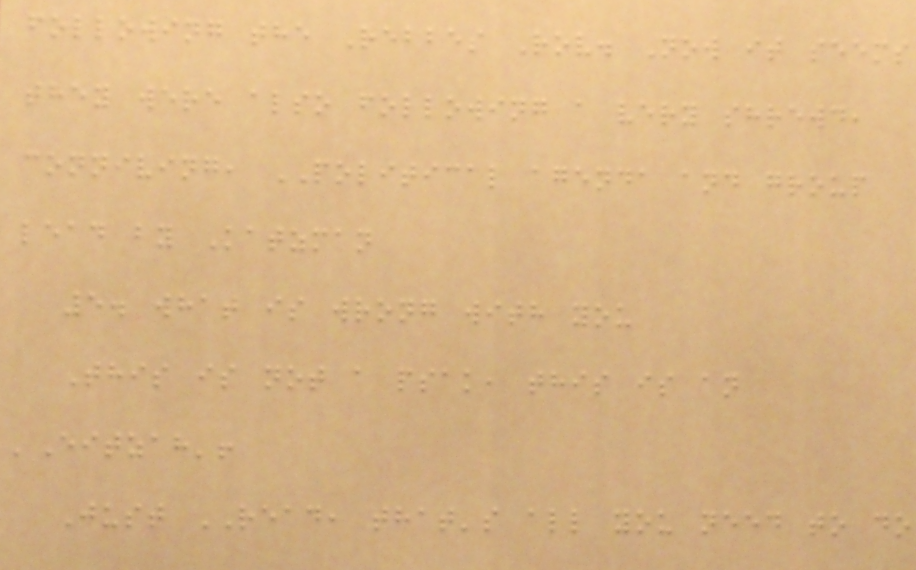following the Rebbes Rov. Now it seems
they were also following a very shrewd,
conniving, POLITICAL agenda and group
lead by Katzman
5. what is wrong with you
This is not a psak, this is an
'Eitzah'!
Just READ, that's all you need to do
